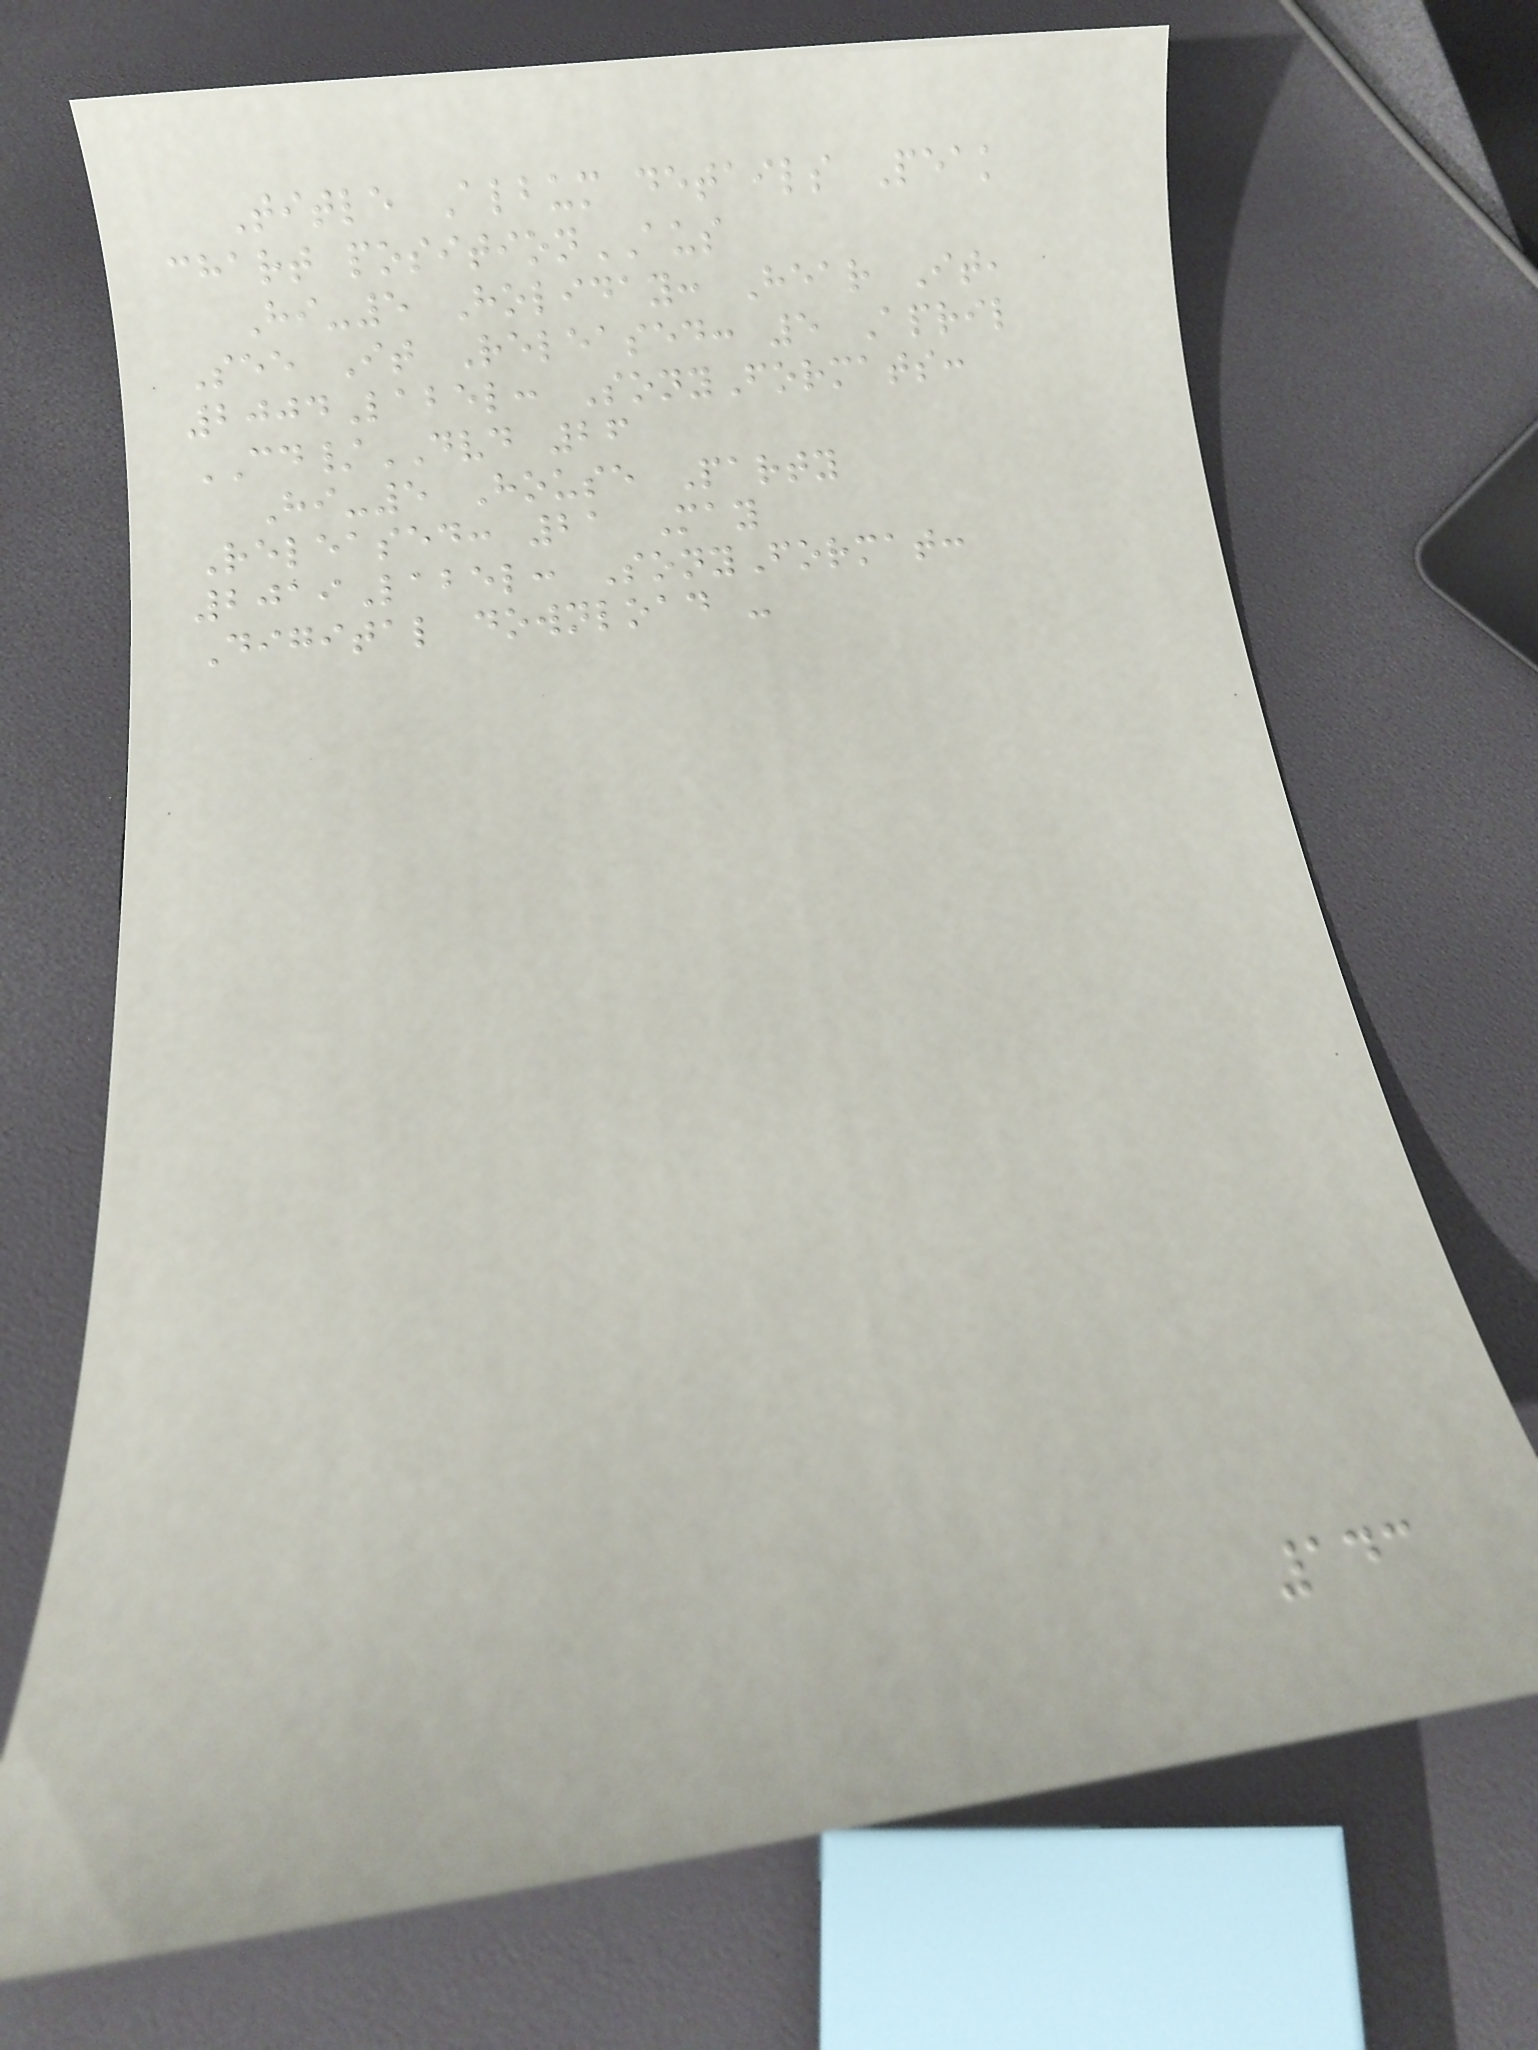Title Album details Peak
chart positionAUS
Hi-5 Holiday: Hear It,
See It Released: 5 April
2004Label: SonyFormats:
CD/DVD 26
Hi-5 House Party
Released: 21 May
2019Label: SonyFormat:
Digital download -
143
